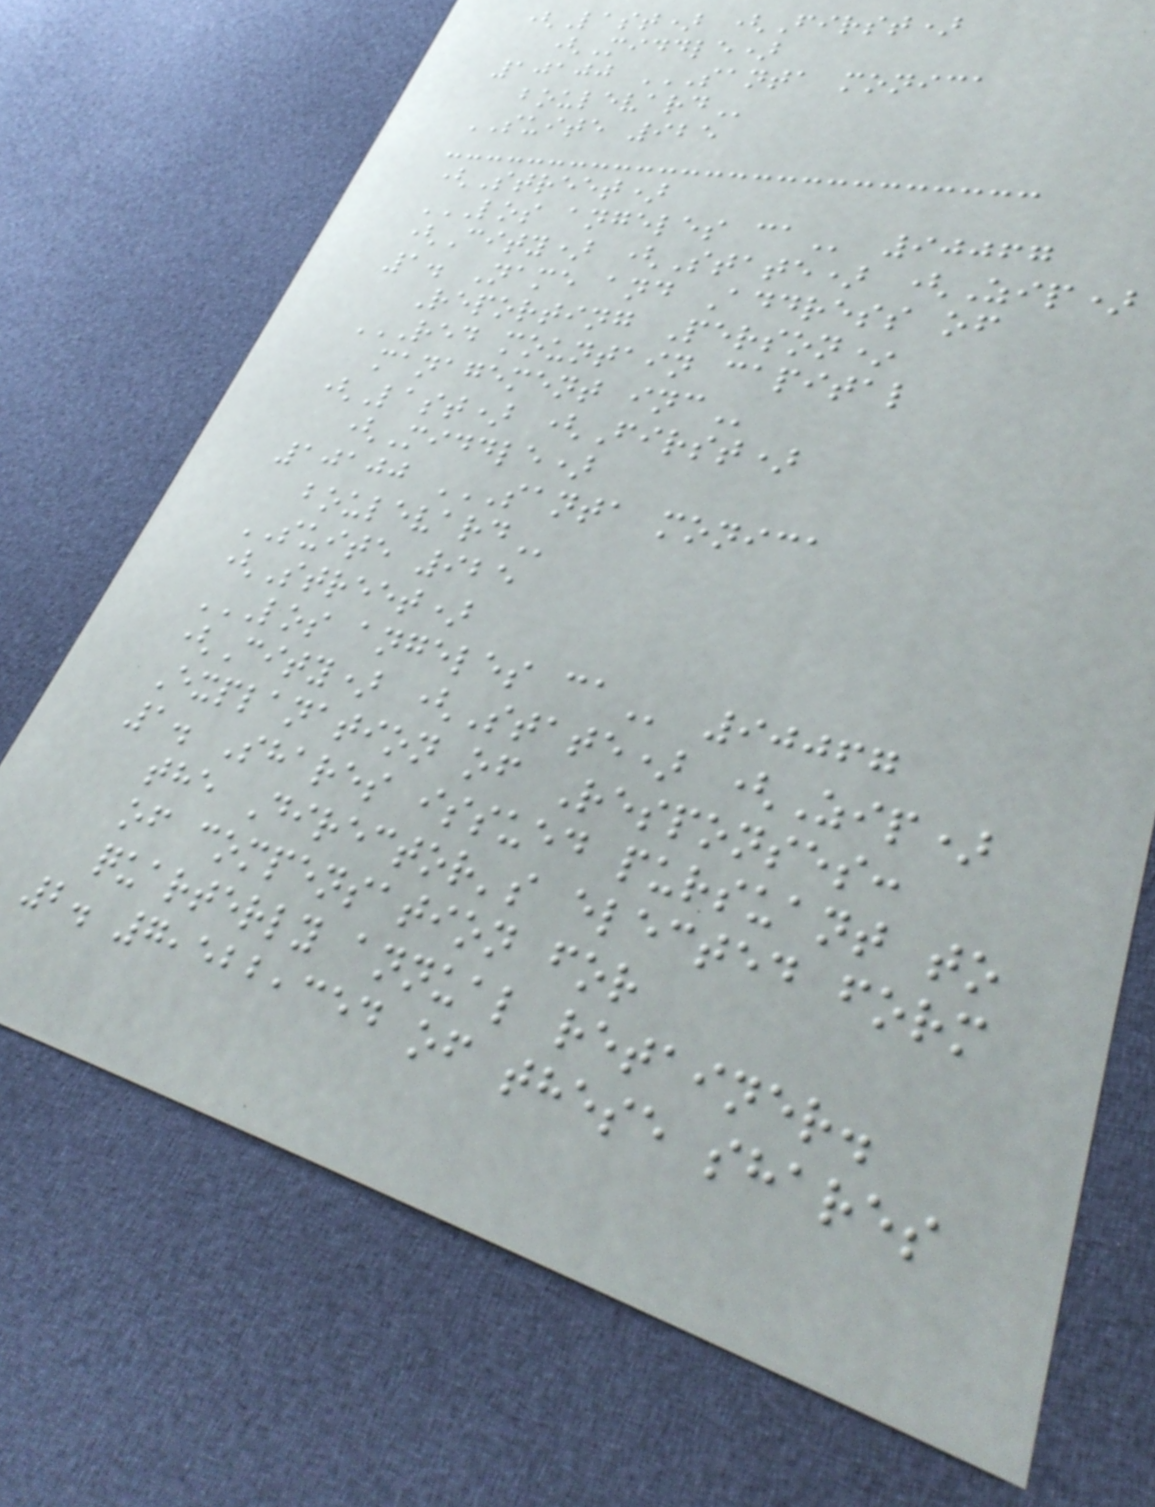(Last) (First)
(Middle)
10100 SANTA MONICA
BOULEVARD
SUITE 925
(Street)
LOS ANGELES CA 90067
(City) (State) (Zip)
1. Name and Address of
Reporting Person*
RED MOUNTAIN CAPITAL
MANAGEMENT INC
(Last) (First)
(Middle)
10100 SANTA MONICA
BOULEVARD
SUITE 925
(Street)
LOS ANGELES CA 90067
(City) (State) (Zip)
Explanation of Responses:
1. Shares issued pursuant to
the Director's elected form
of compensation for
quarterly annual retainer.
2. 7,522,354 of these shares
